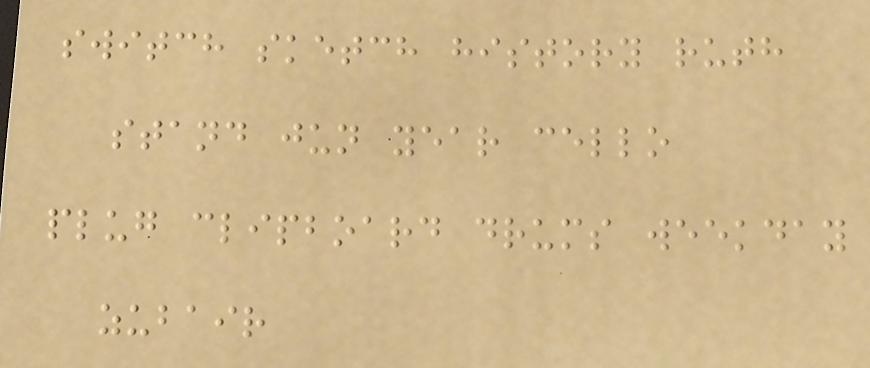switch sketch history ruth
stand jun year cello
plug clipboard drums weekday
zubair
